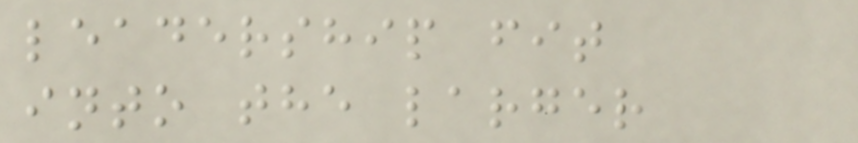leadership fit
into the larger
